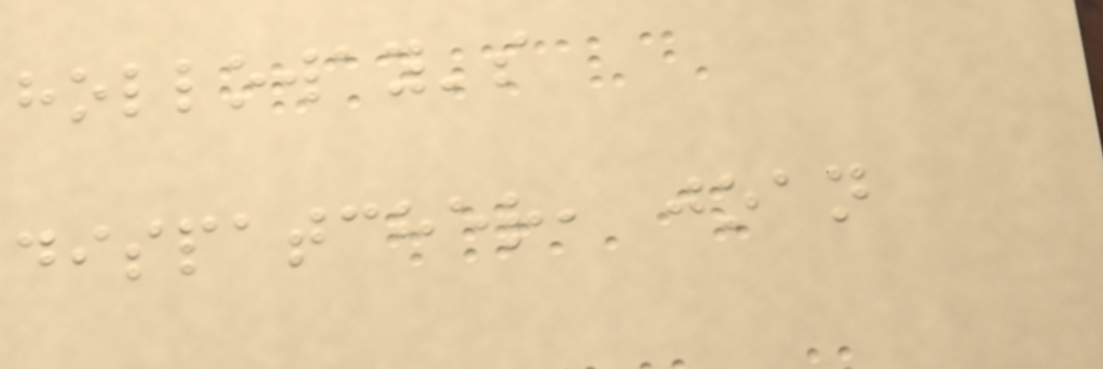holloway's
dispatcher, joan
